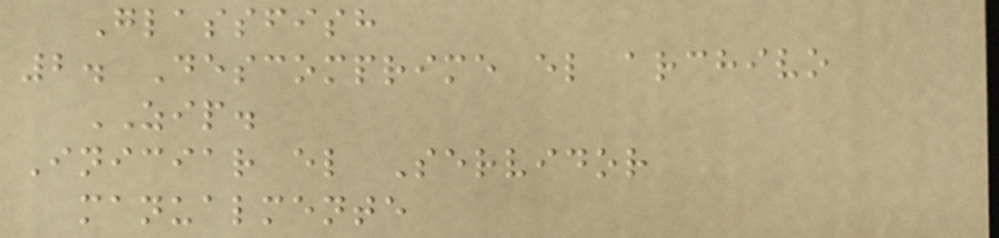Glassfish
2. Descomprime el archivo
ZIP.
Iniciar el Servidor
manualmente
